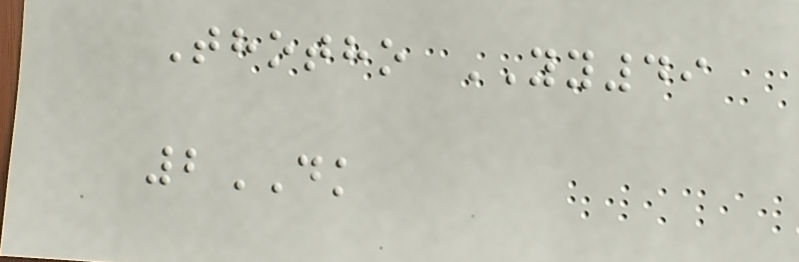Thotho YY49
2DK
